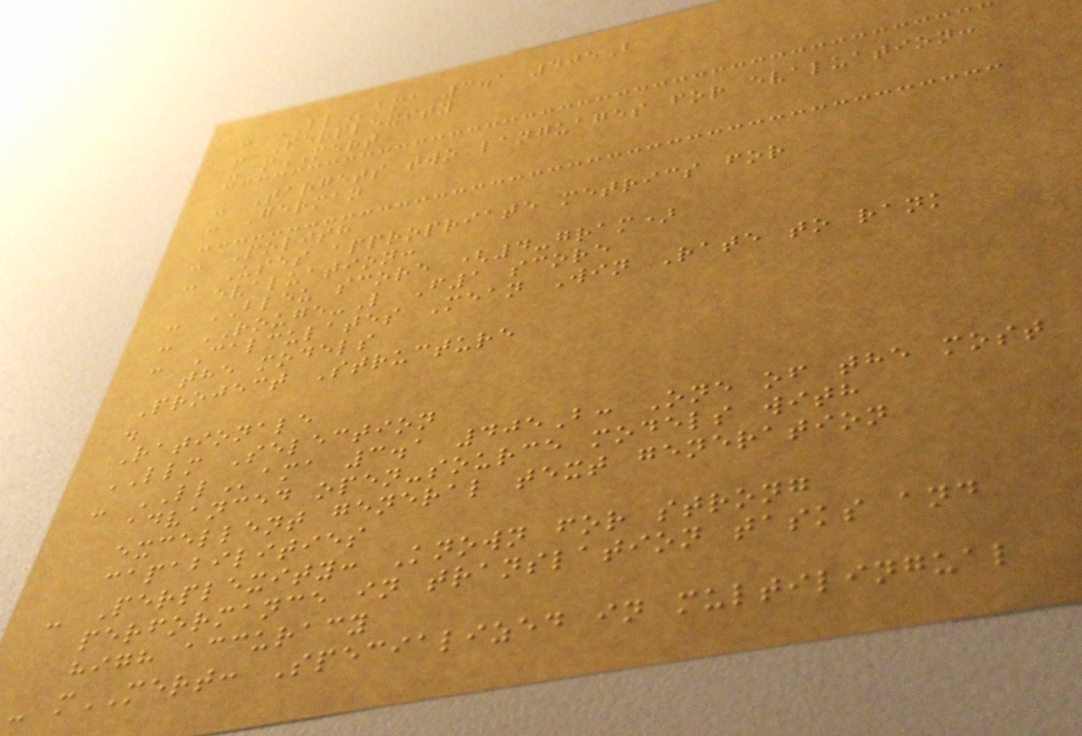- LLama 3.1 405B
- Perplexity
- mMERT
- Targets two languages for evaluation:
- German
- Polish
- Uses appropriate metrics for
evaluation:
- BLEU score (4-gram)
- ROUGE-L F1 score
- Calculates Mean Win Rate to rank
the models
Project Structure
.
Rationale
LLM Selection
- LLama 3.1 405B: One of the most
advanced open-source models with
excellent general text generation
capabilities
- Perplexity: Known for strong
performance in translation tasks and
high accuracy
- mMERT: Specialized in multilingual
